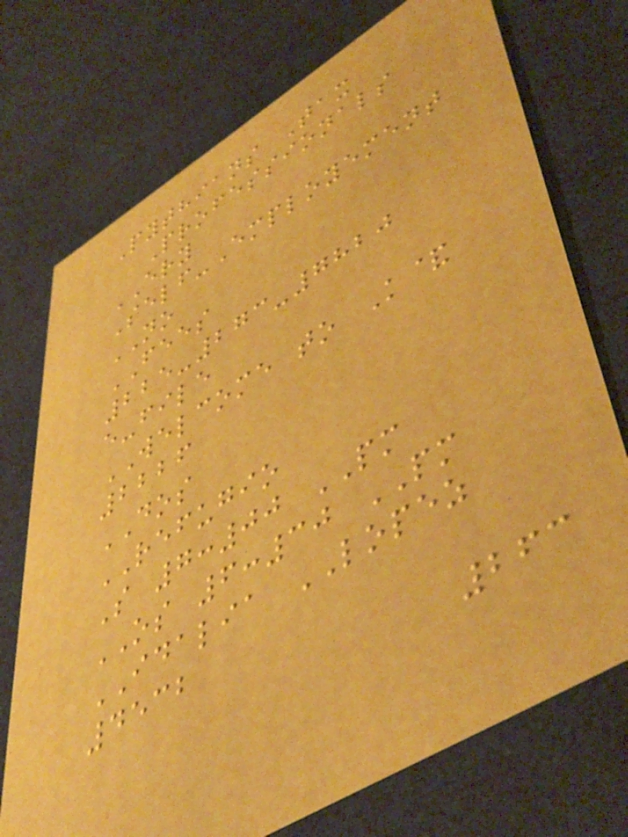Pythians Tax
Professionals
ERY
Self-Employement
NO
FEES
225-273-7820
e-file
WELCOME to K&
2226
DOS
REFUGIO
S 7:00 PM
OS 6:30 PM
IDALIA LOPEZ
4532
263
